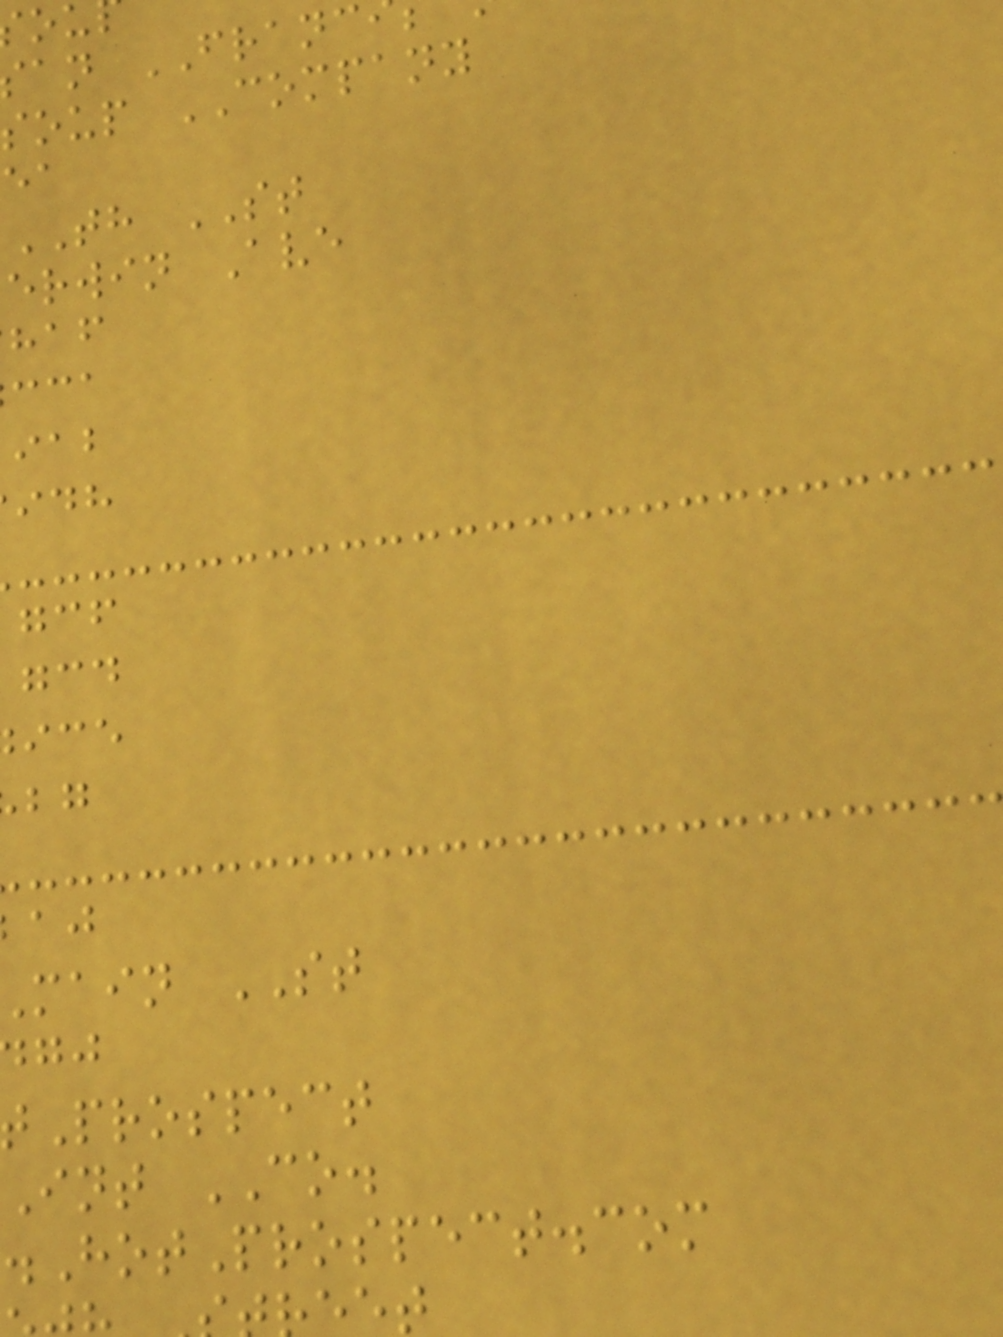an FRANC
soup COMPANY
TH ST
erwin Ave
main ST
Prospect
int CO.
.HotProspect.com
